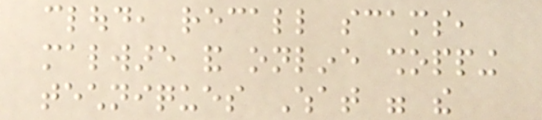cloud, recall scams,
malware and online shopping
techniques What were the
